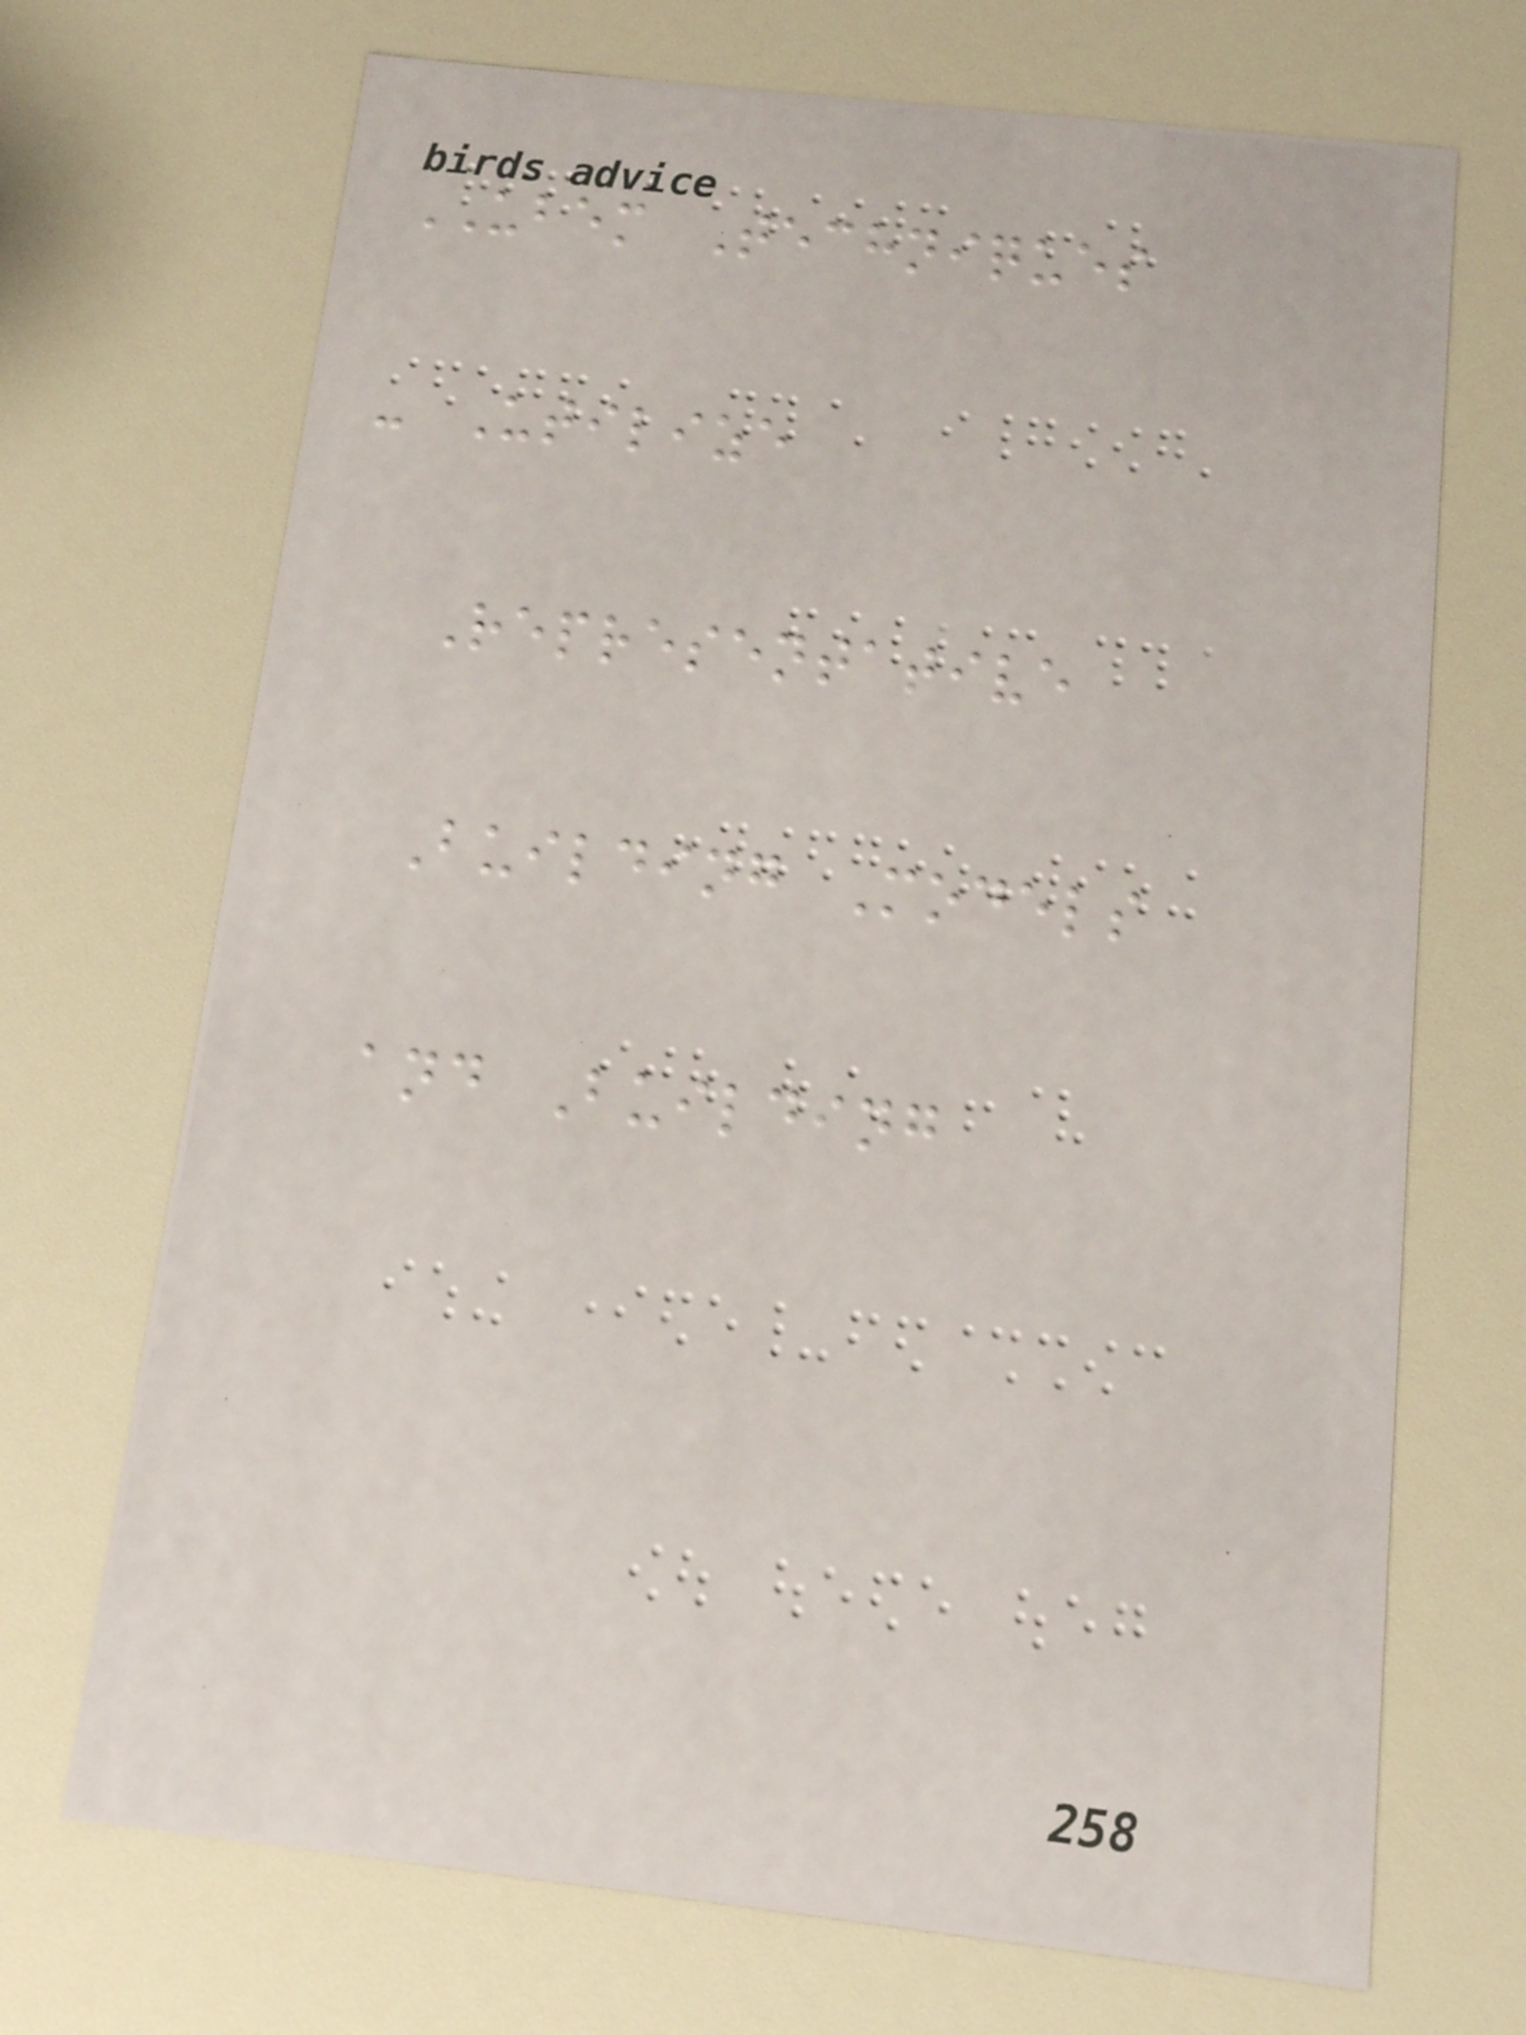UBEM Techniques
- Utilize
Representative
Building Models
and Building
